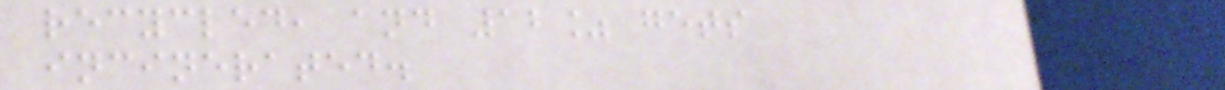recycled, and 12% gets
incinerated.
